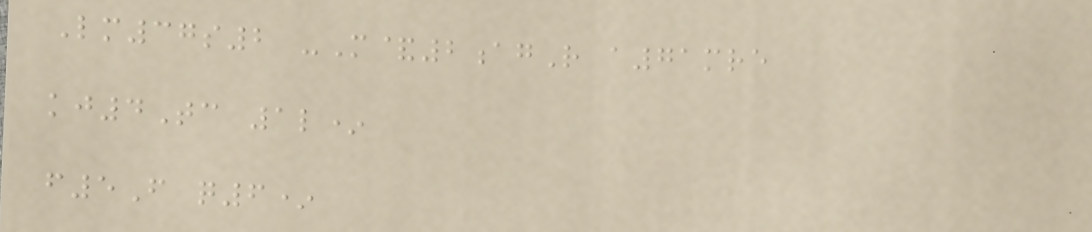Lm37s2 -M&2agR a71mre
kj4Tc 1l*
f5F q6*
